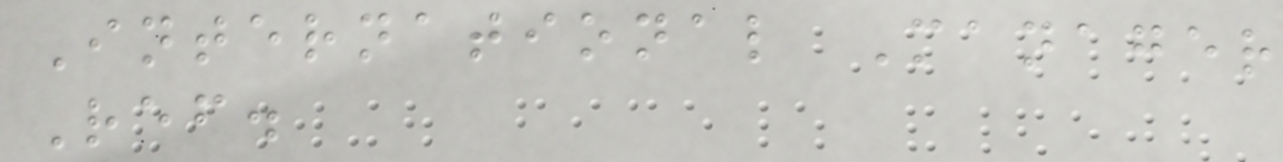International Manager
Ref.
